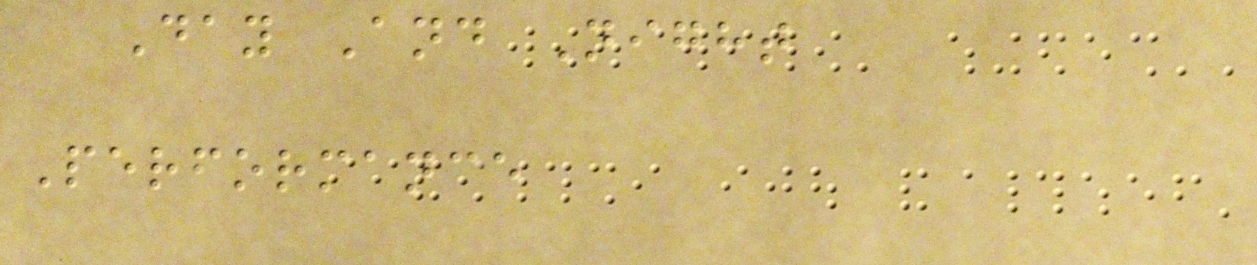Day And Night
Performance
